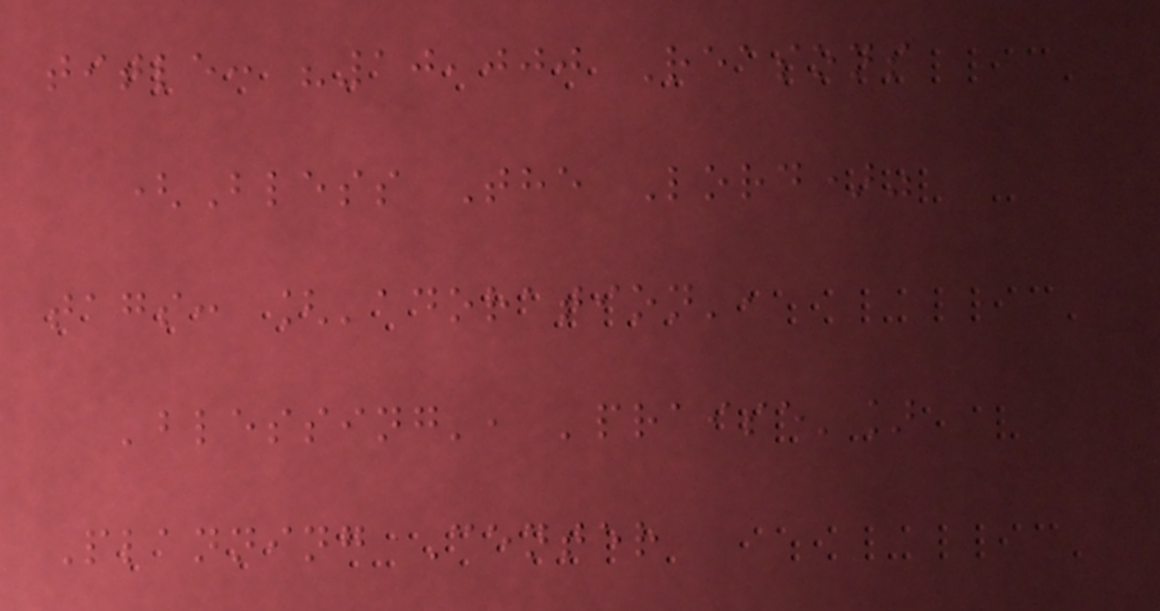title: "10,000 Reasons
(Bless The Lord)"
tags: ['adoration',
'blessing', 'praise']
Planning Center
